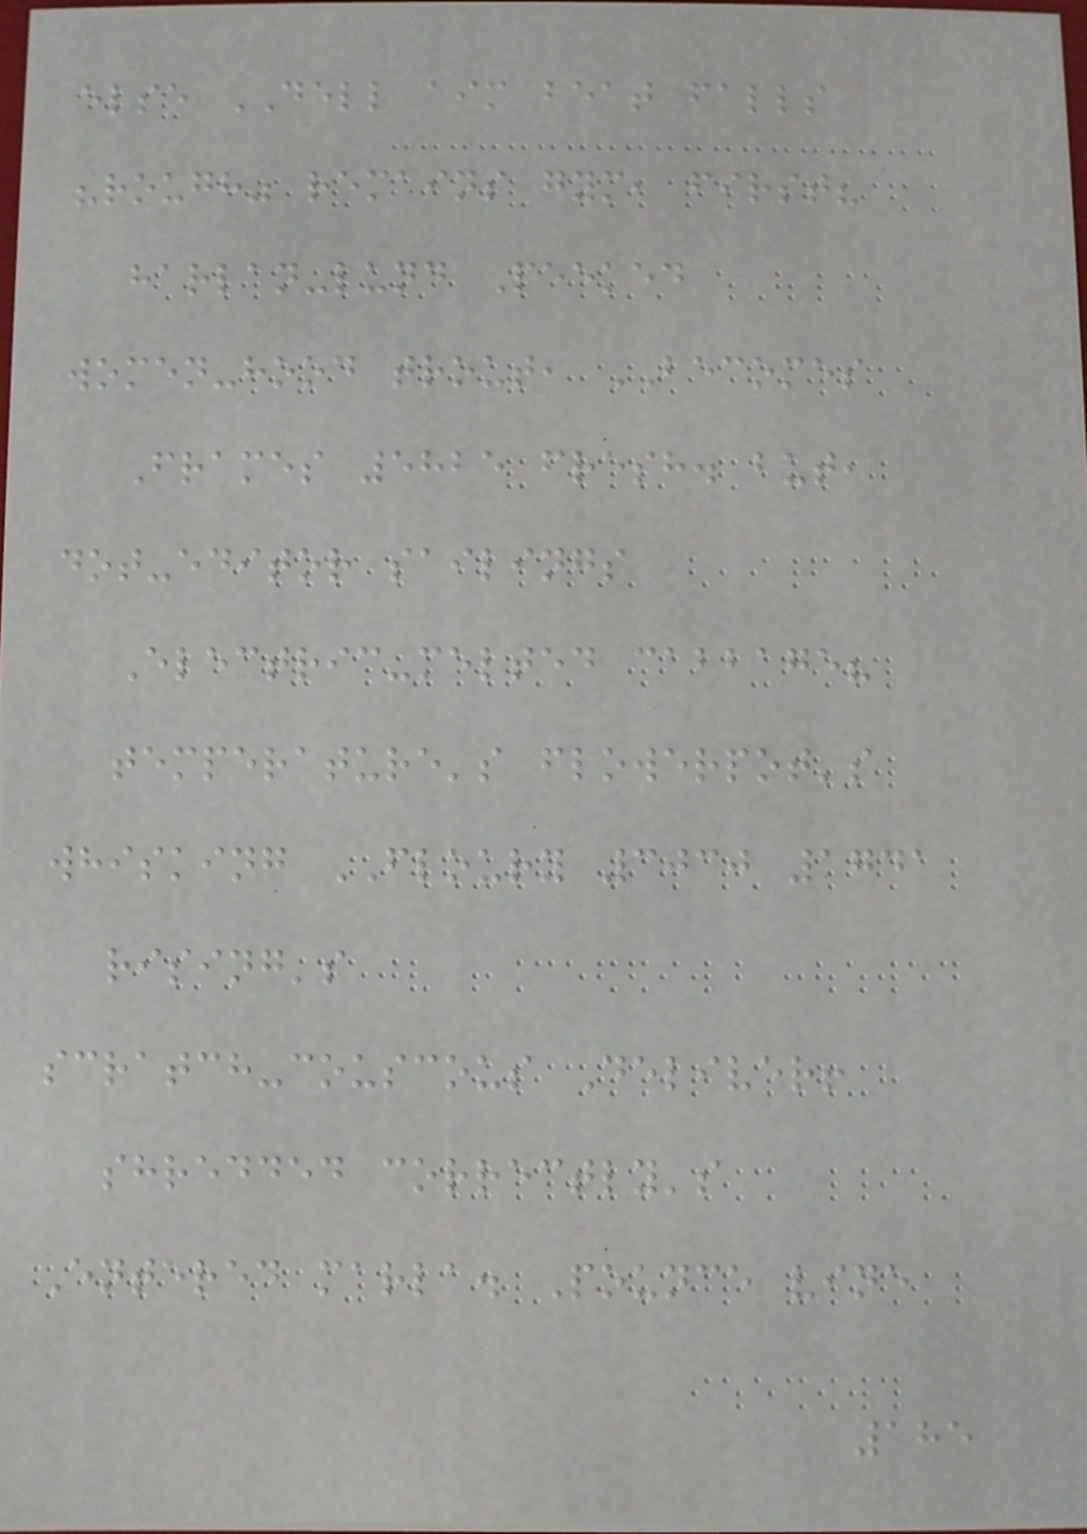else DELL aim beat falls
"rough" remains gym, first?
harlan-lund Peeked
women-hood trout, BECOMES
Frames 5825 fresh. but,
dot-editor sailings
Electric-melted cabbage?
temperature's flowerpot's
whisking FLOURY 3030 1741
rising's
scratch-couscous Deliver!
shredded correctly's
Entered marla. Pounce vine
185
